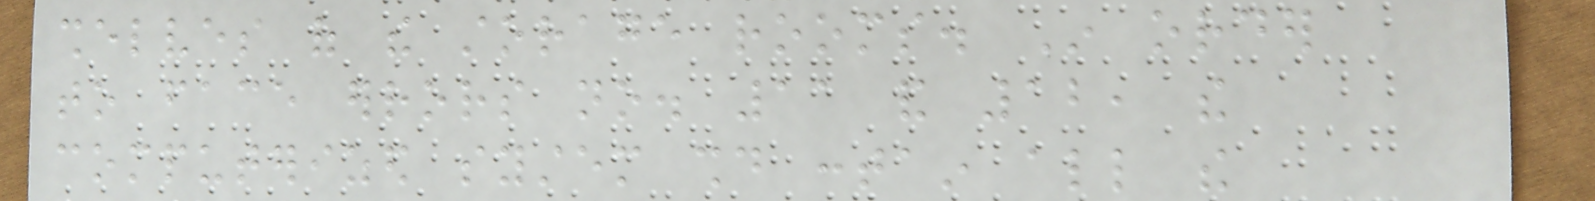shelves of the storage rooms. In order
to face errors no. 11 and 12, the
computerized system should contain all the
